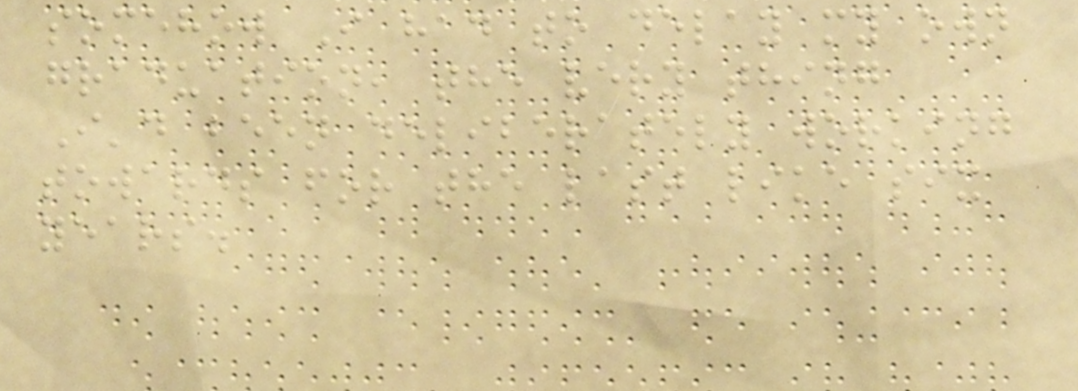somehow I had to delay my own
graduation, the very thing
I'd been deliberately working
towards for the last like six
years.
